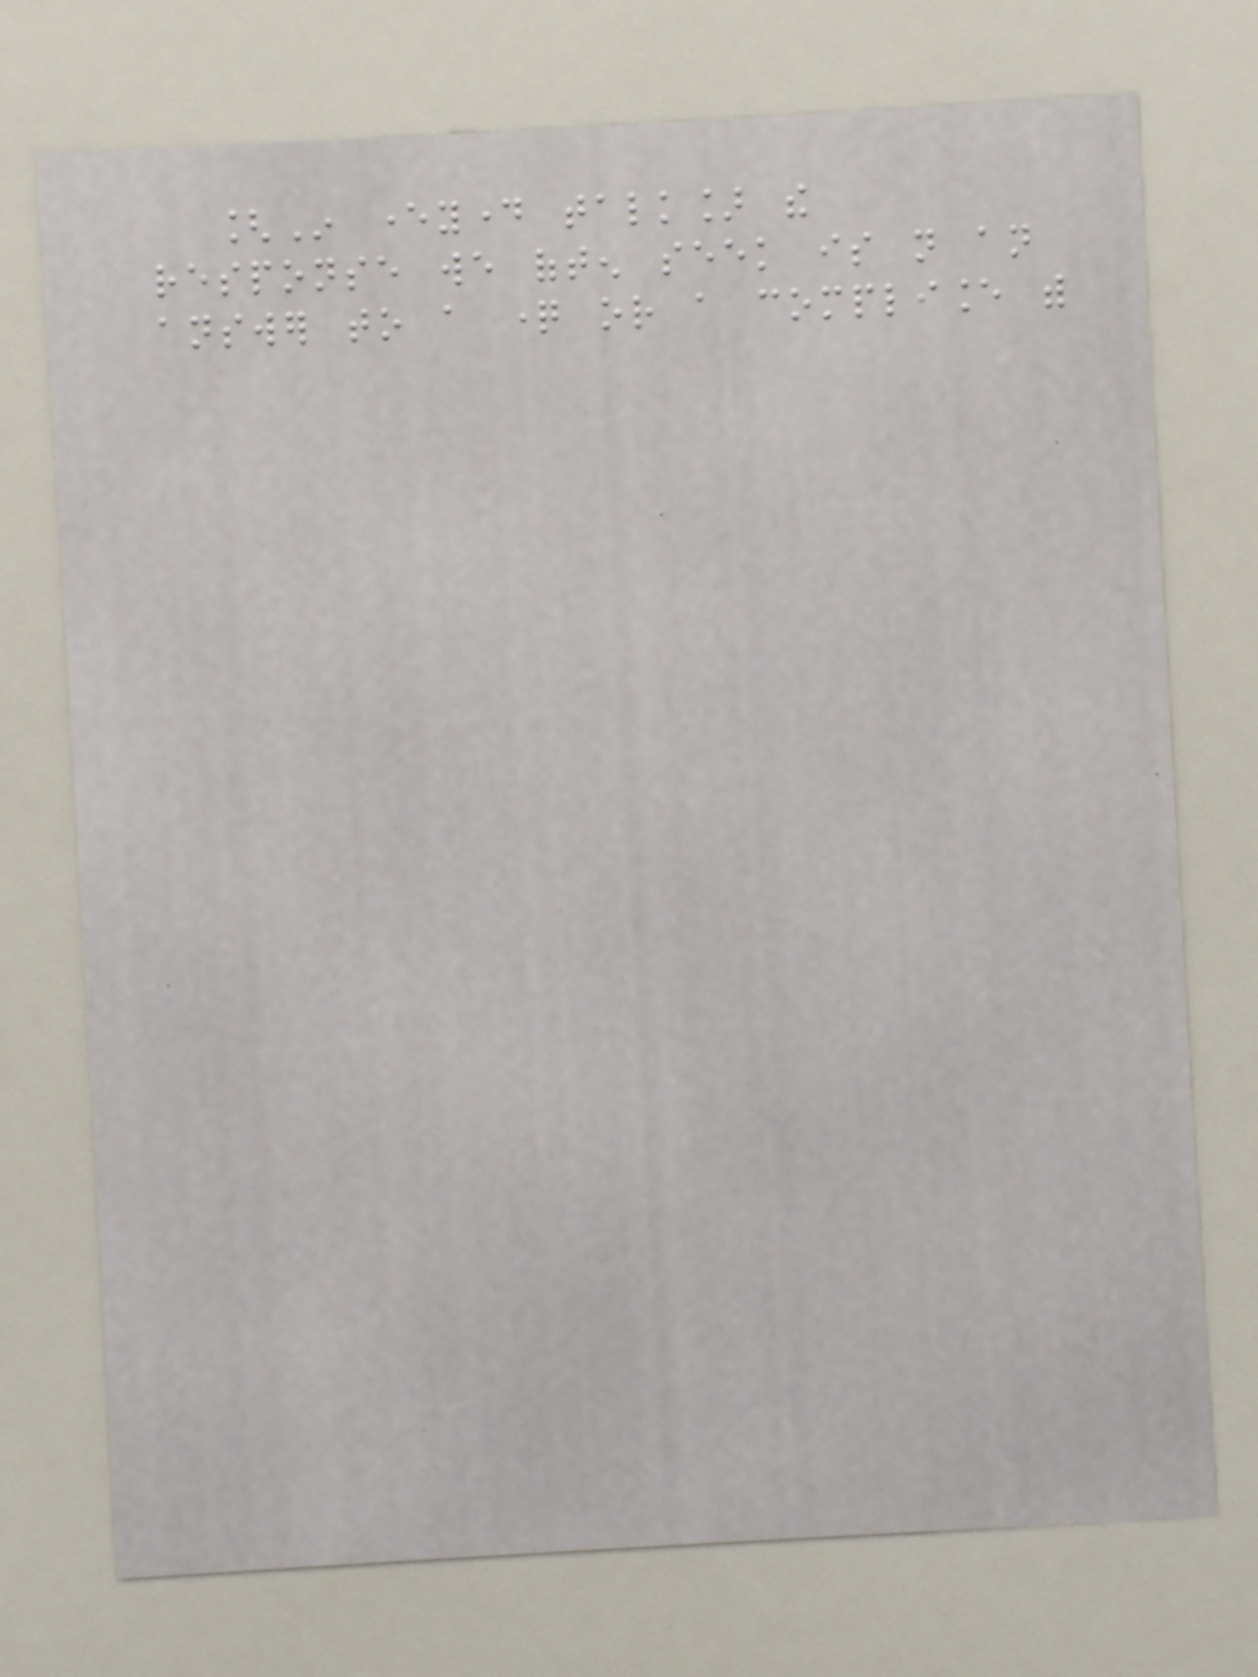[In everyday talk] the
response we often seek is not an
answer to a question or a compliance with
